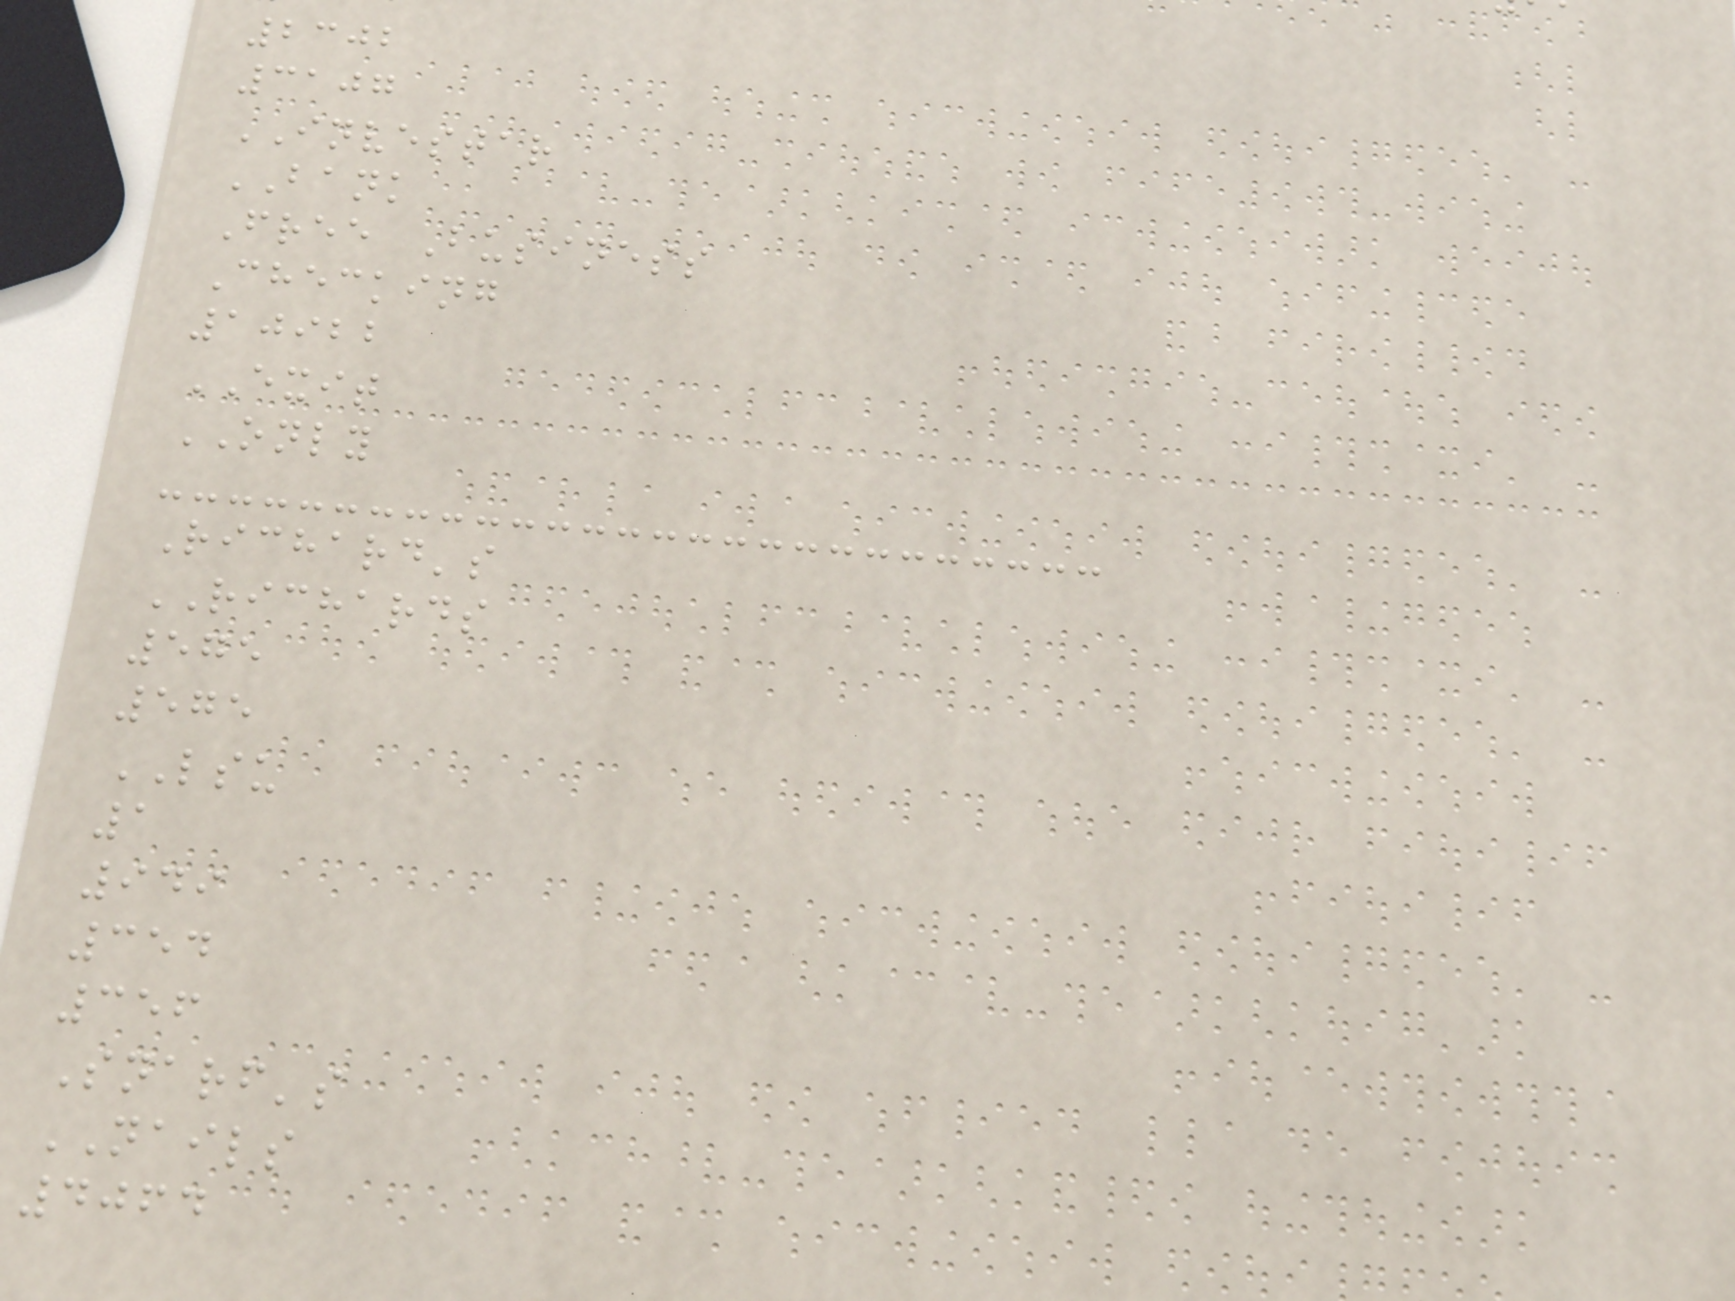2302
3107
INVESTAR
BANK
Free Business
Checking
10922
EXIT
ONLY
Richard's
RICHARDS
575
575
LSU
1
949
354
356
Snarf's
NAILS
4064
